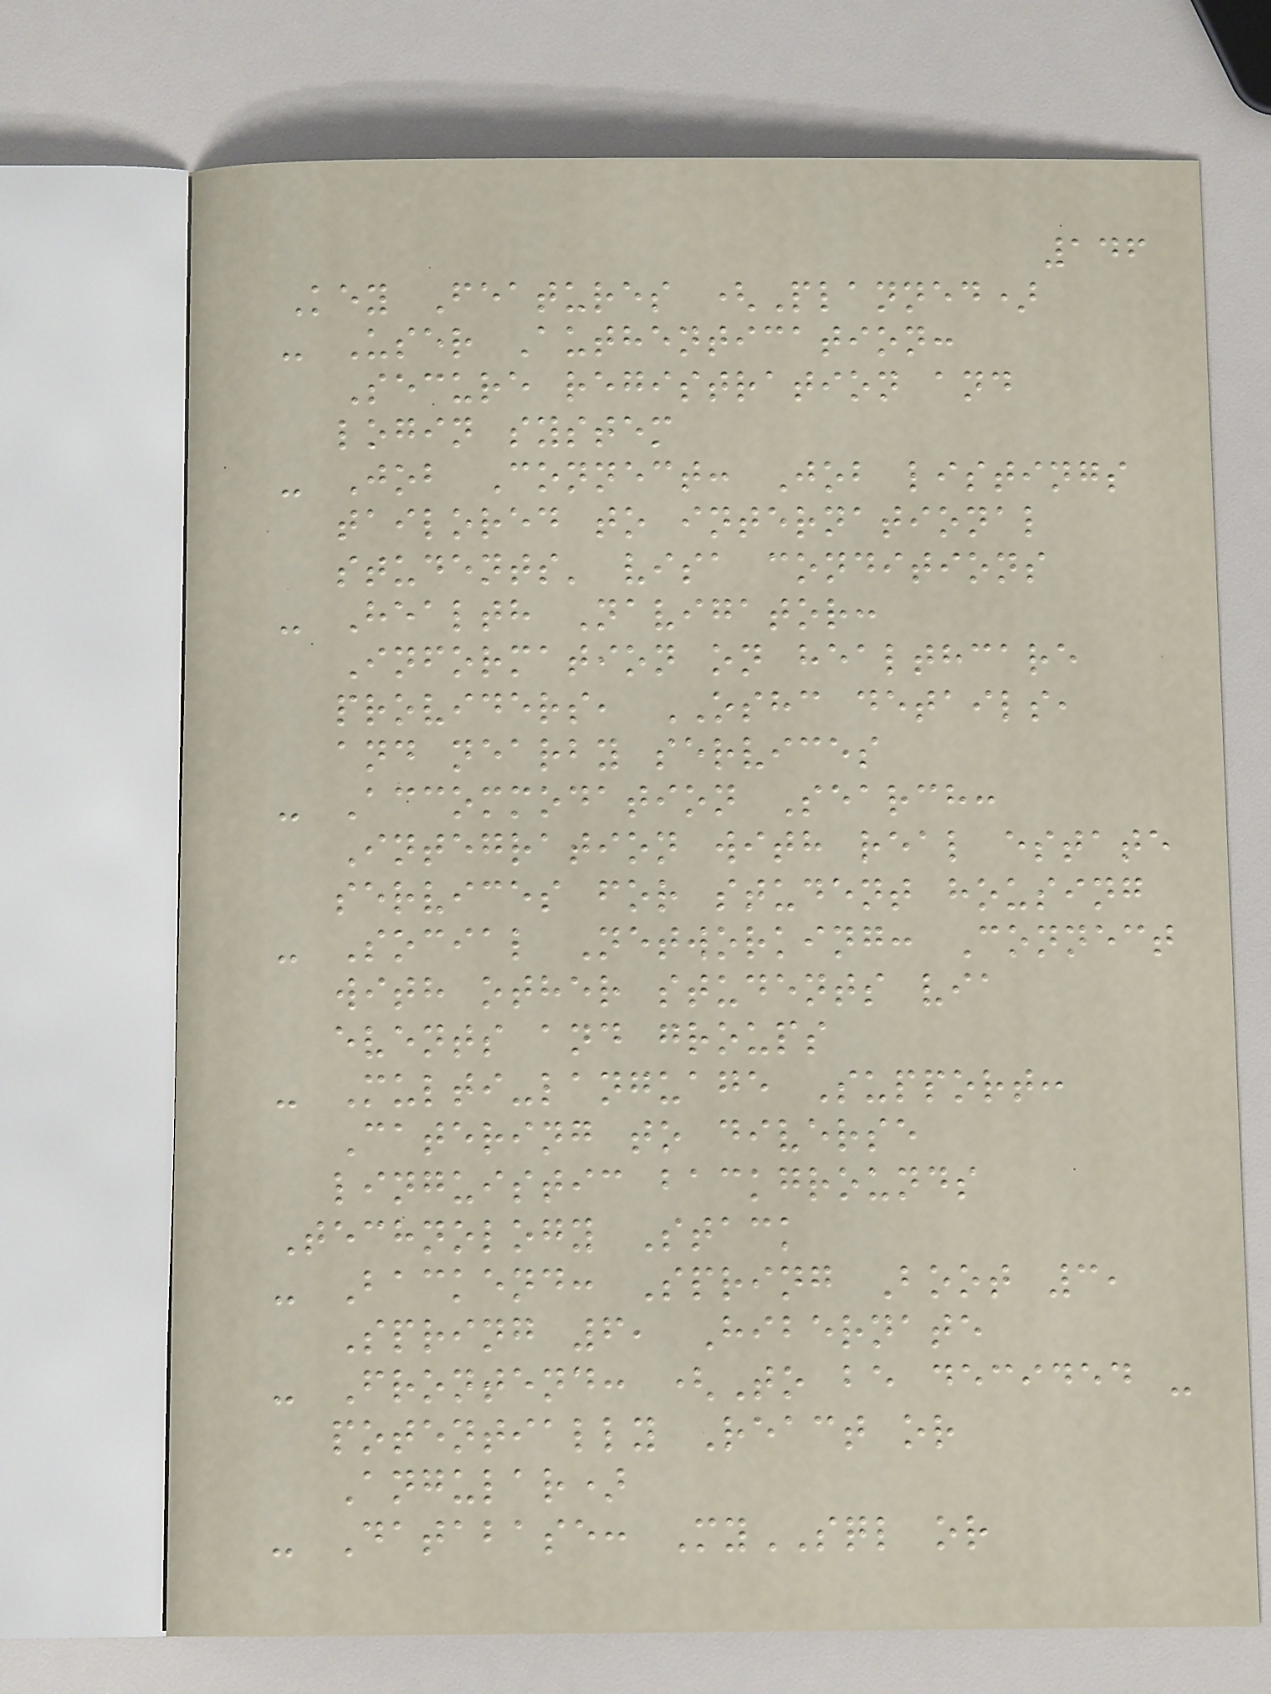146
Key Features (Planned)
- User Authentication:
Secure registration and
login system
- Job Connect: Job listings
tailored to international
students' visa conditions
- Health Navigator:
Information on healthcare
providers, OSHC details,
and nearby services
- Accommodation Search:
Integration with real estate
services for student housing
- Social Networking: Connect
with other students via
events and groups
- Multi-language Support:
Catering to diverse
linguistic backgrounds
Technology Stack
- Backend: Spring Boot 3,
Spring 6, Hibernate
- Frontend: (To be decided -
potentially React or
Angular)
- Database: MySQL or
